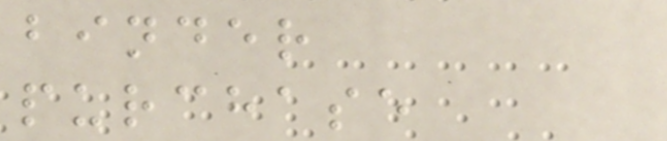binder
purchase
